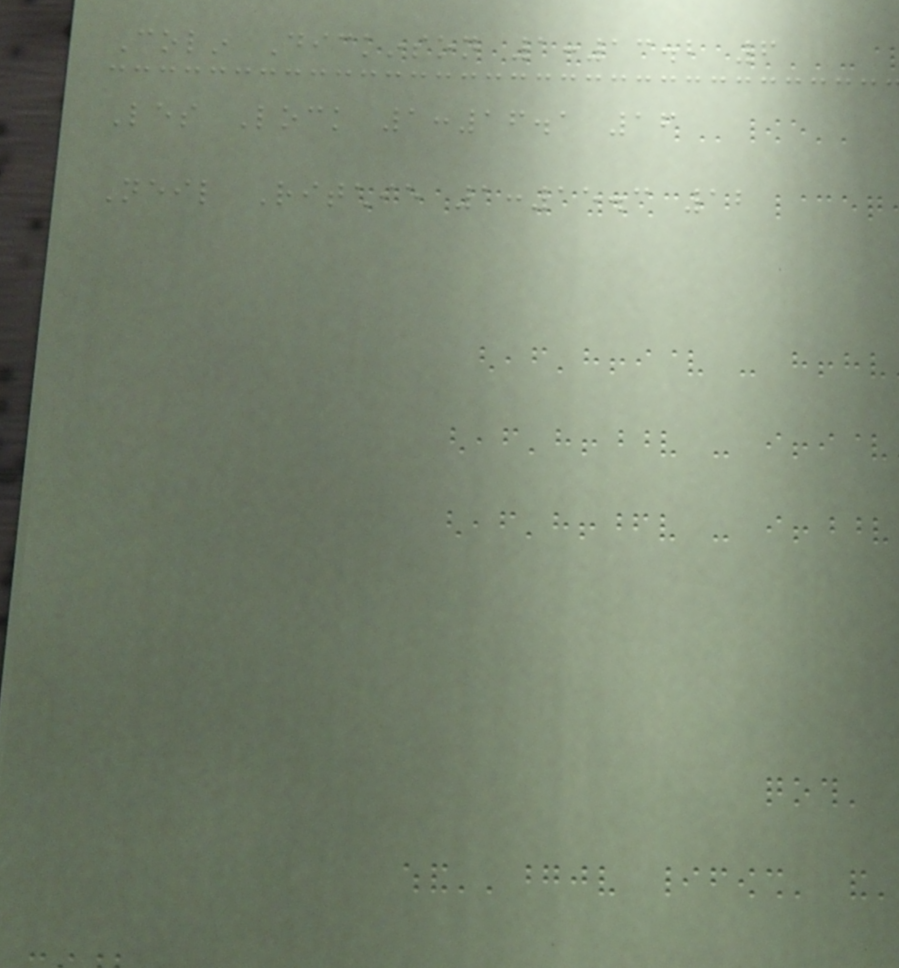Colin Dickinson 1:13.2 6
Les Lock 1:16.1 16
Neil Ritchie 1:15.3 12
